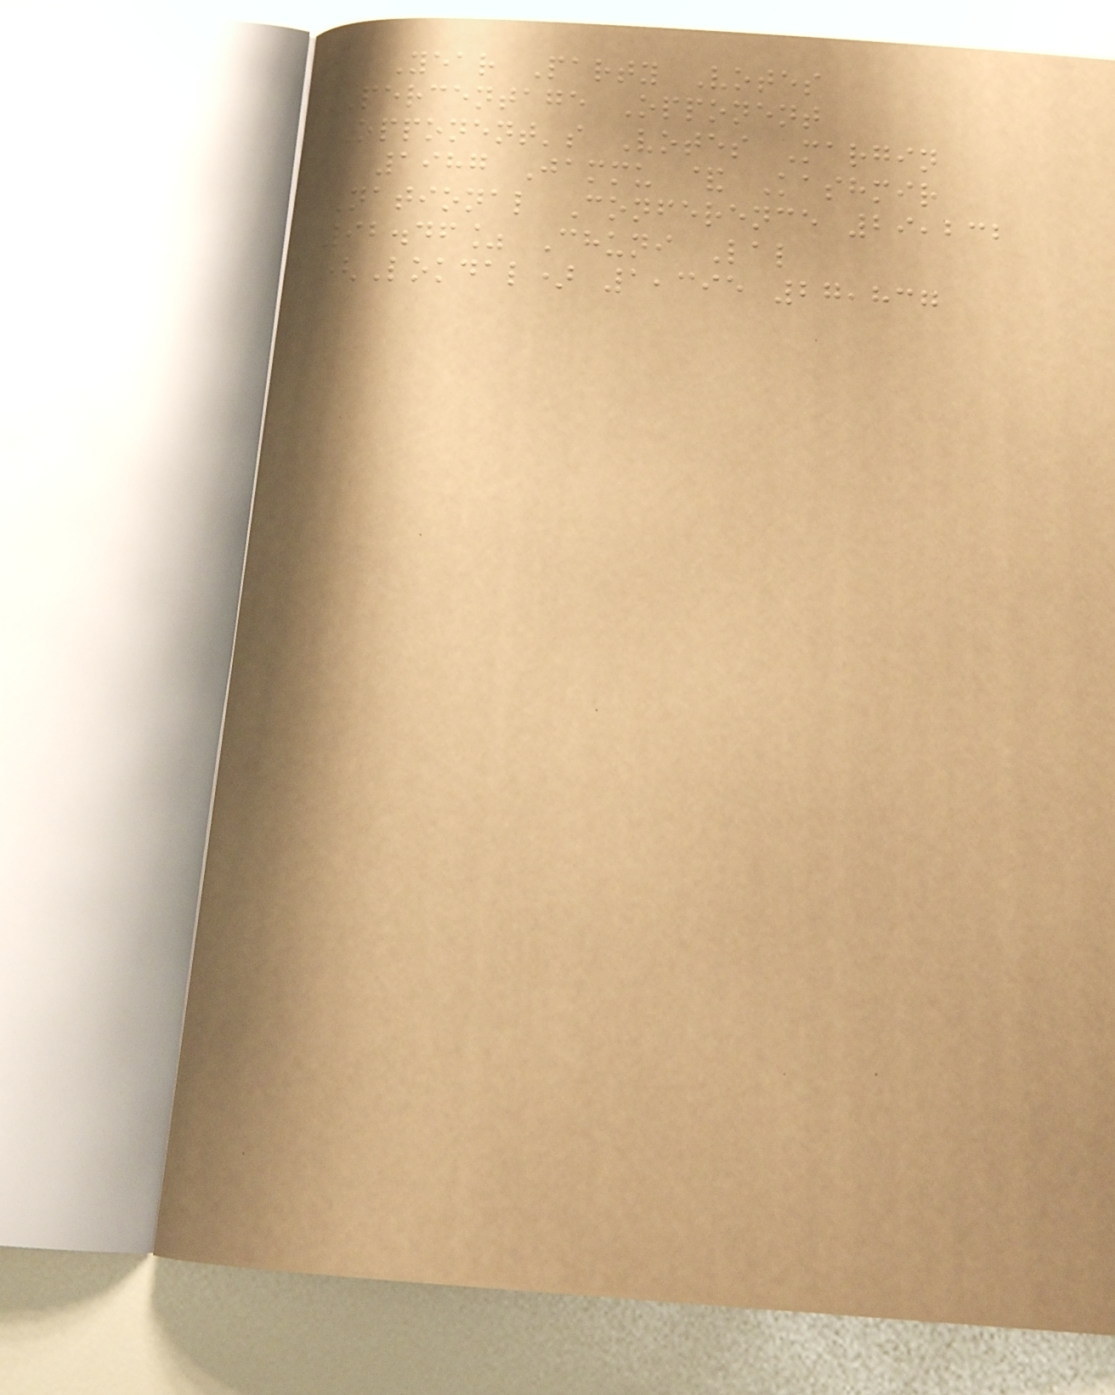Year Party Votes
Percentage Opponent
Opponent's Votes Margin
1987 Jammu & Kashmir
National Conference 29,232
92.46% Chuni Lal
(Lokdal) 1,395 27,837
